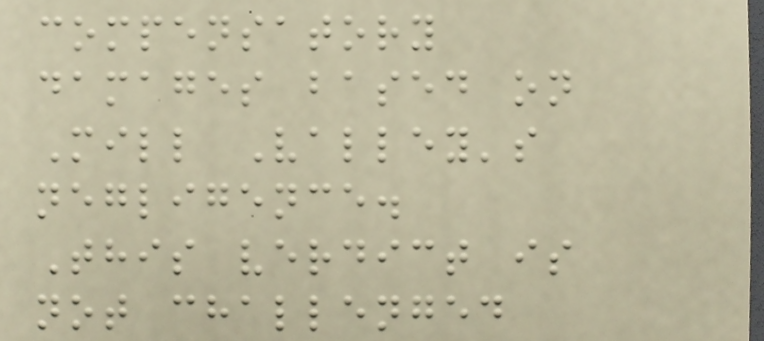compensatory
damages based on
Mill Valley's
negligence.
This verdict is
not challenged
